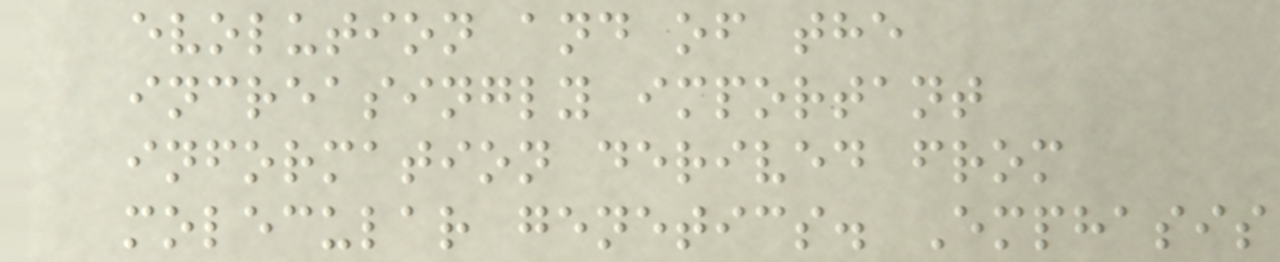evolution and of the
increasingly important
information derived from
molecular genetics. Emphasis
